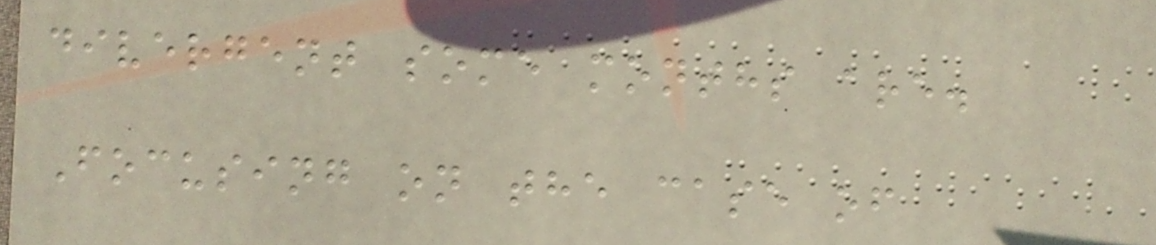divergent some months are.
Focusing on the case of
